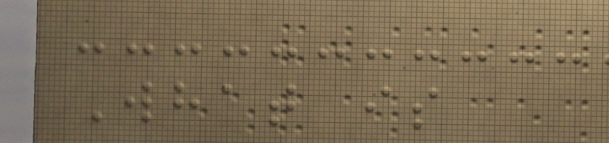What is
